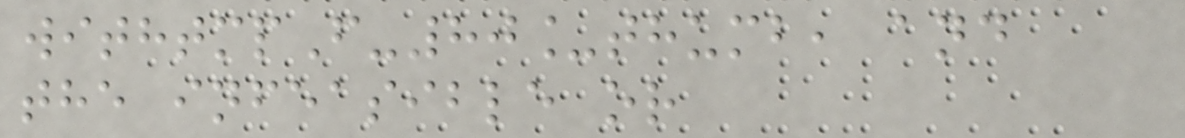withtmpF-80_thumb, and
the infeasible or
